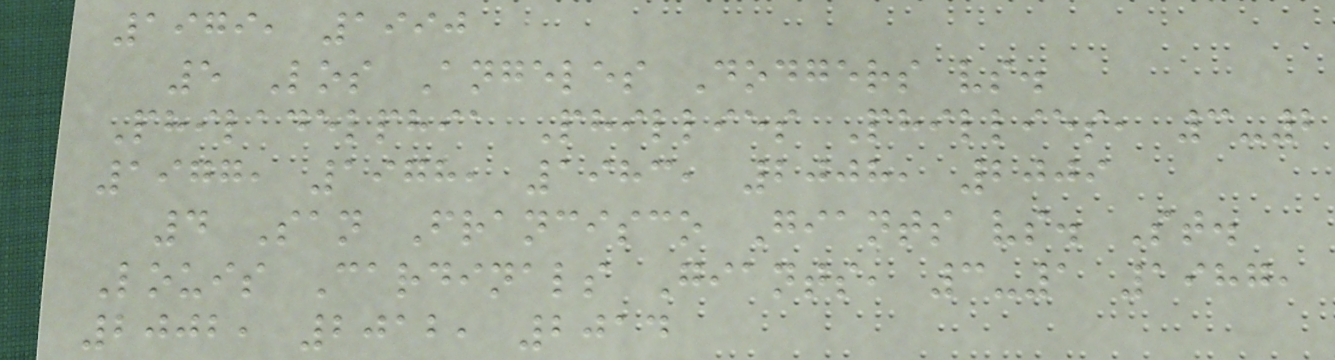1979, 1990
5 Los Angeles Dodgers vs.
Philadelphia Phillies Phillies, 3-2
1977, 1978, 1983, 2008, 2009
4 San Francisco Giants vs. St.
Louis Cardinals Giants, 3-1 1987,
2002, 2012, 2014
